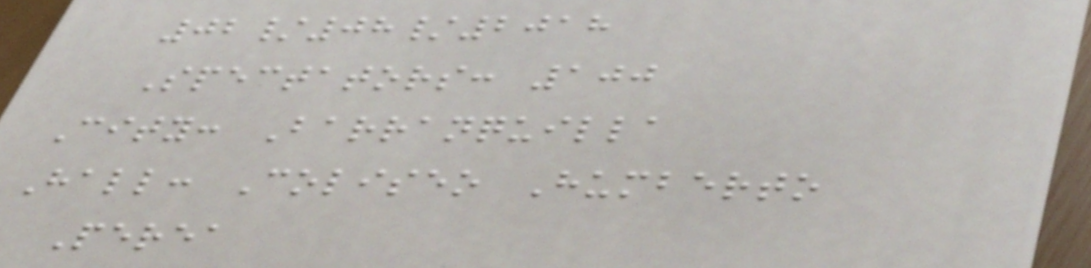02/08/2018
Spectators: 100
City: Barranquilla
Hall: Coliseo Humberto
Perea
